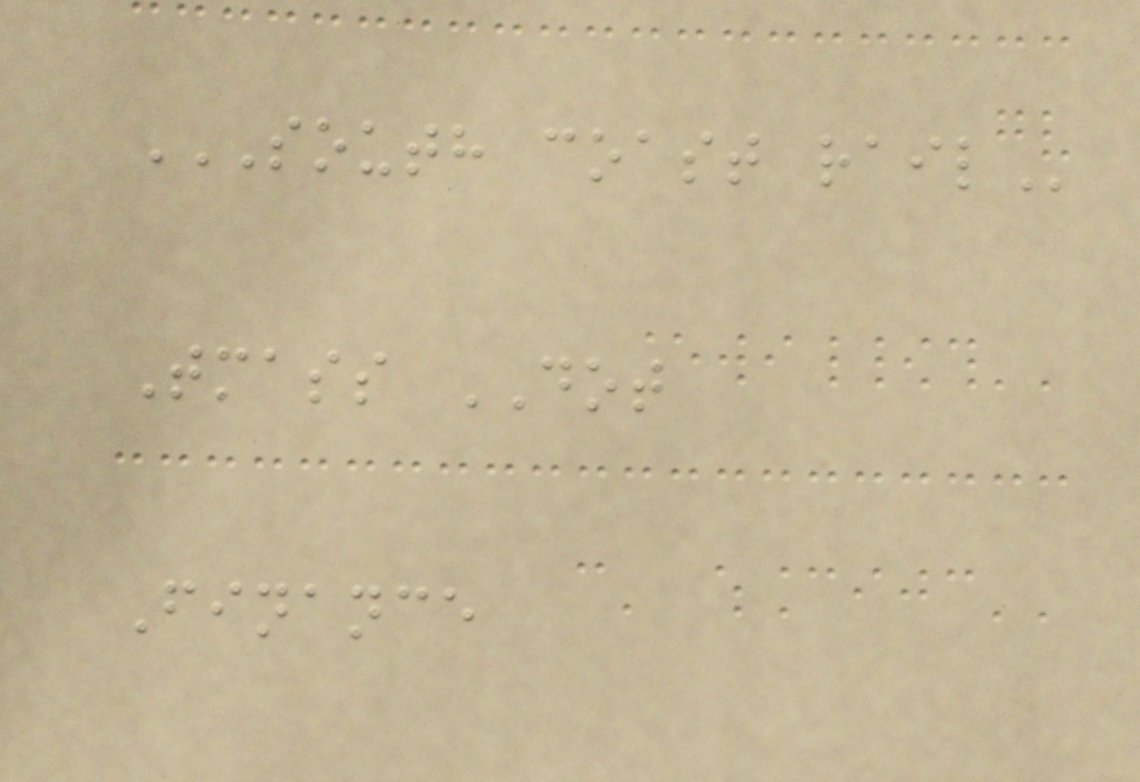SOUTH COAST RAIL
Tmass DOT
Finance
